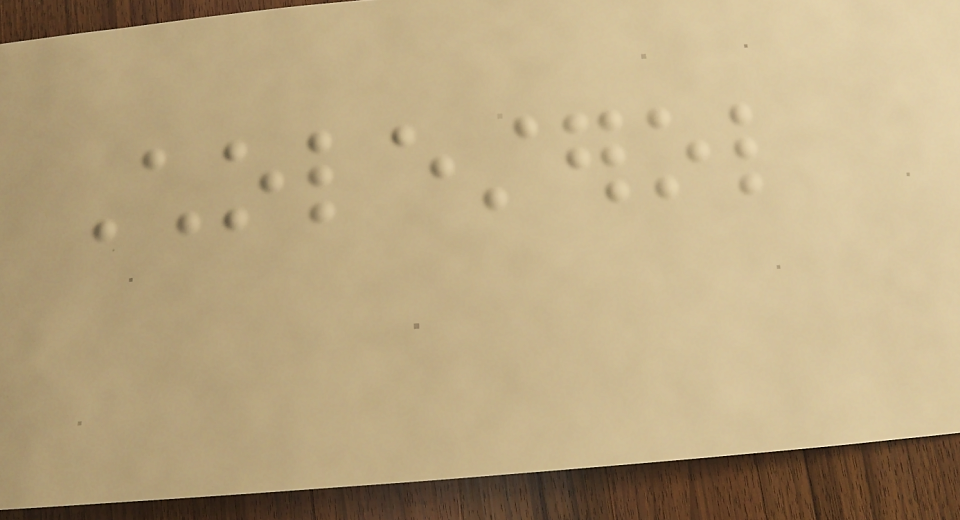Cholesterol
